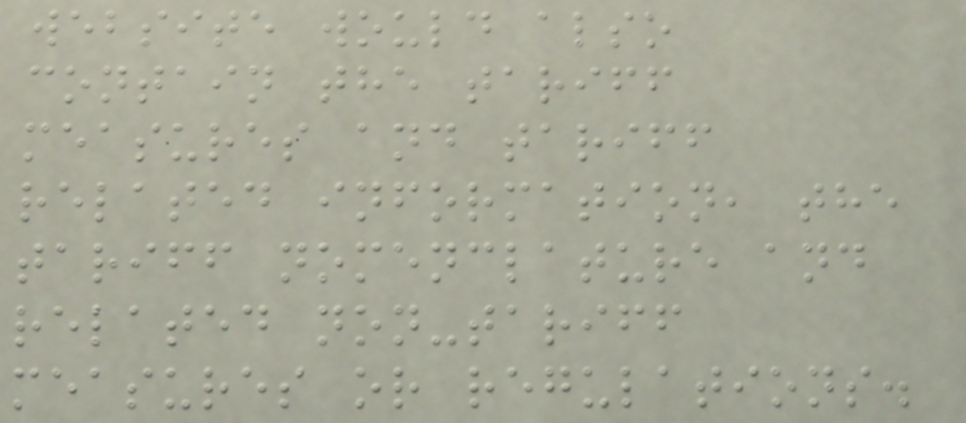website would also
contain the tariff
measures and tariff
related information, the
tariff nomenclature and
related non-tariff
measures or regulations.
